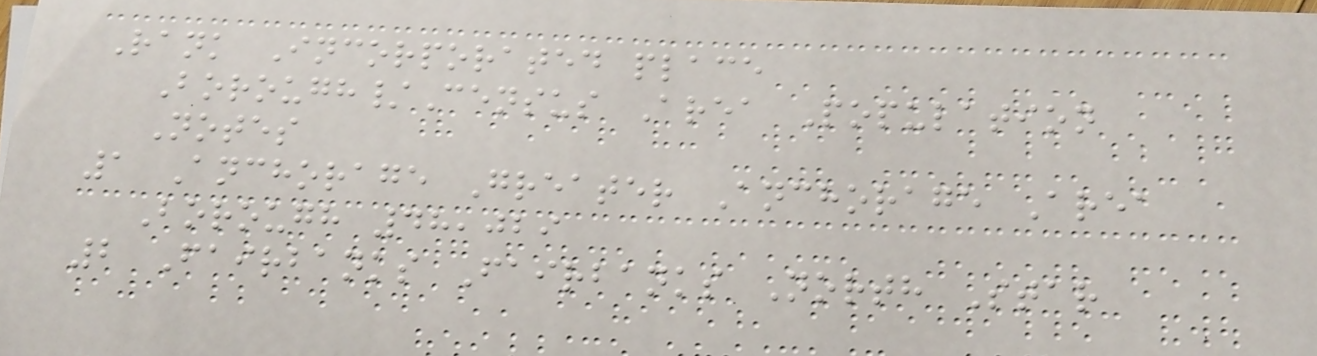Rank Incorporated place
Borough/Census Area Population
Notes
1 Anchorage Greater Anchorage Area
Borough 48,029
2 Fairbanks Fairbanks North Star
